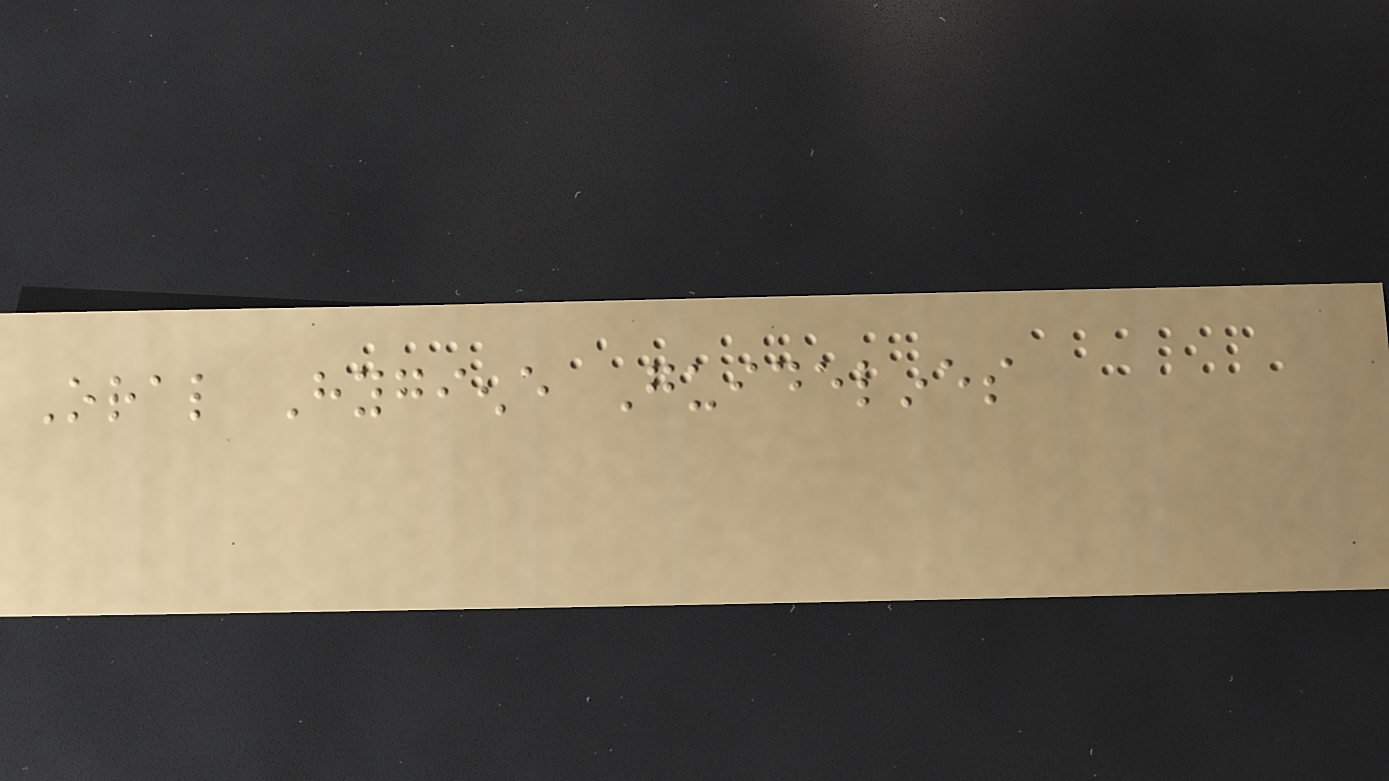Oral Hygiene Guidelines
